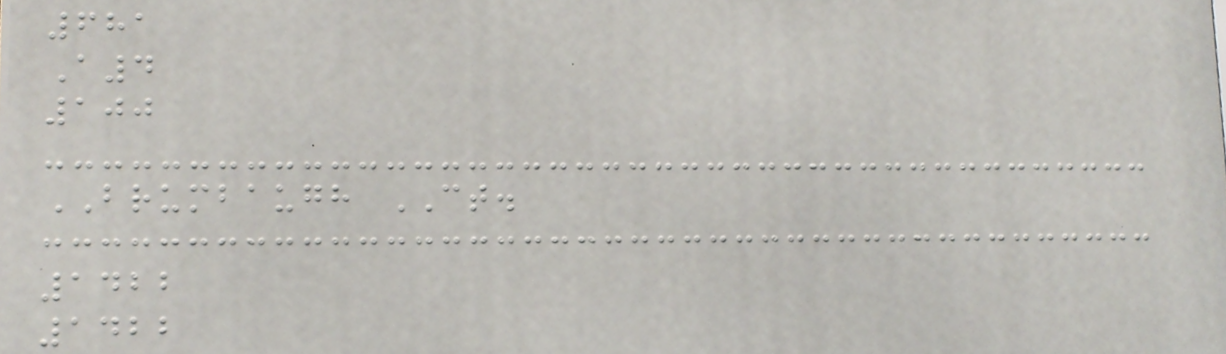681
A4
100
BRUMBAUGH CT.
1422
1422
